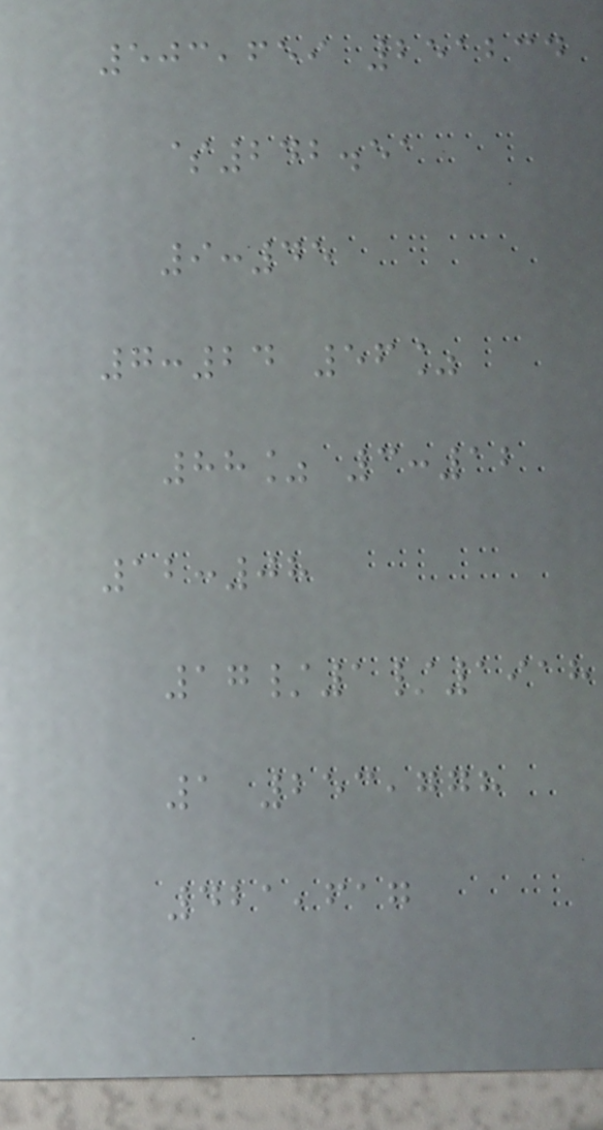503,659 251234
$242.51
9:45
7:24 56%
88% 3:12
12:08
17/1/1918
1 253,778
421,617
